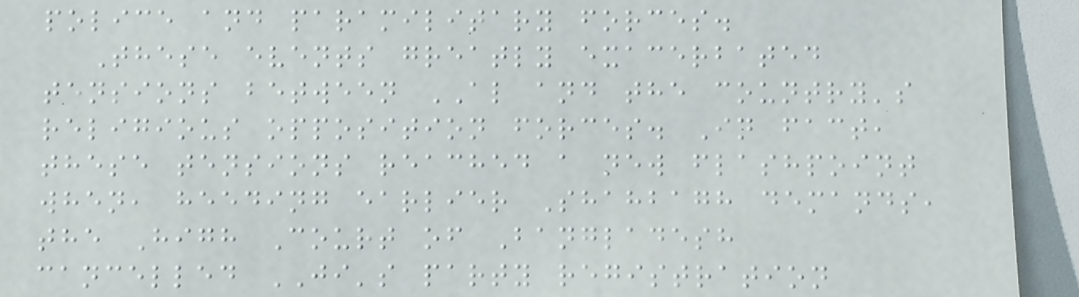police and paramilitary forces.
These events greatly exacerbated
tensions between AL and the country's
religious opposition forces. In fact,
these tensions reached a new flashpoint
when, heeding earlier Shahbagh demands,
the High Court of Bangladesh
cancelled JI's party registration
